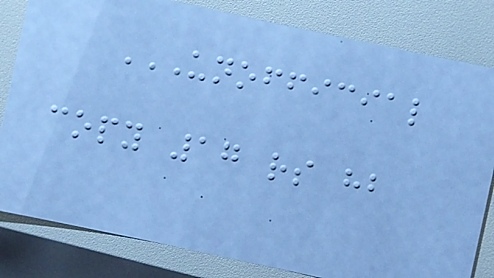UNOFFICIAL
COPY 17 RS HB
